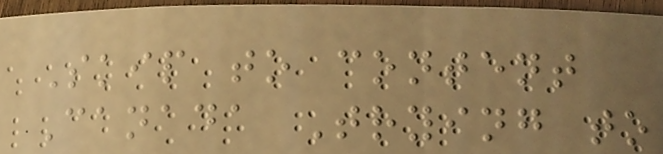Skip to content
Canada Trying to
